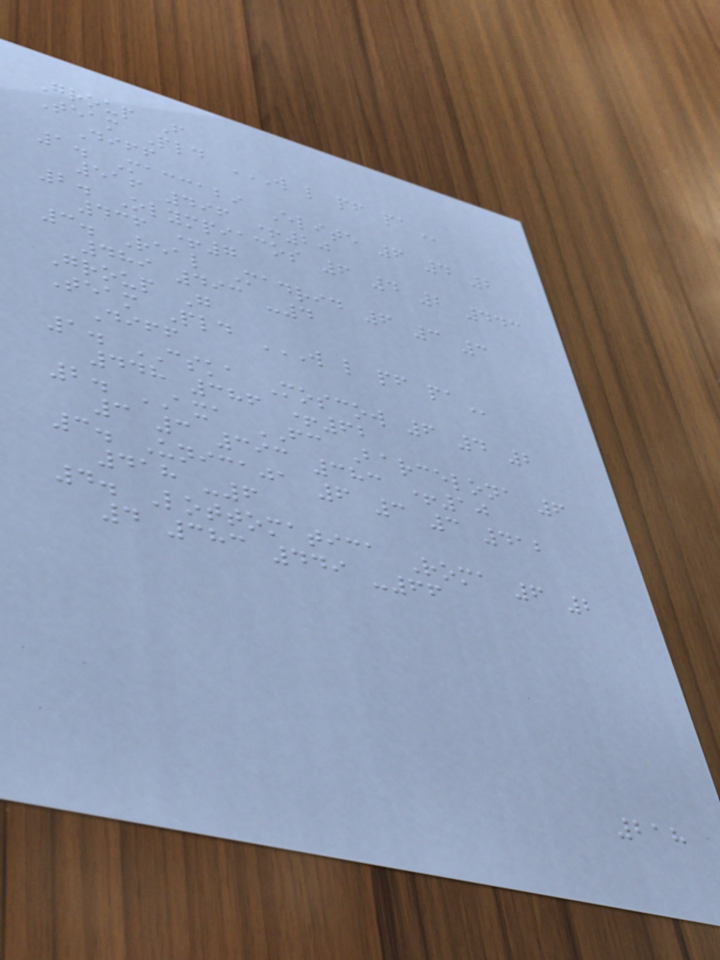Group F
Team Pld W L PF PA
Diff
1. Maccabi Elite 6 4 2
516 496 +20
2. Olympiacos 6 4 2 443
436 +7
3. Real Madrid 6 3 3
489 493 -4
Group G
Team Pld W L PF PA
Diff
1. CSKA Moscow 6 4 2
448 386 +62
2. AXA FC Barcelona 6
3 3 393 383 +10
3. Unicaja 6 3 3 412
418 -6
4. Lottomatica Roma 6 2
4 383 449 -66
218
